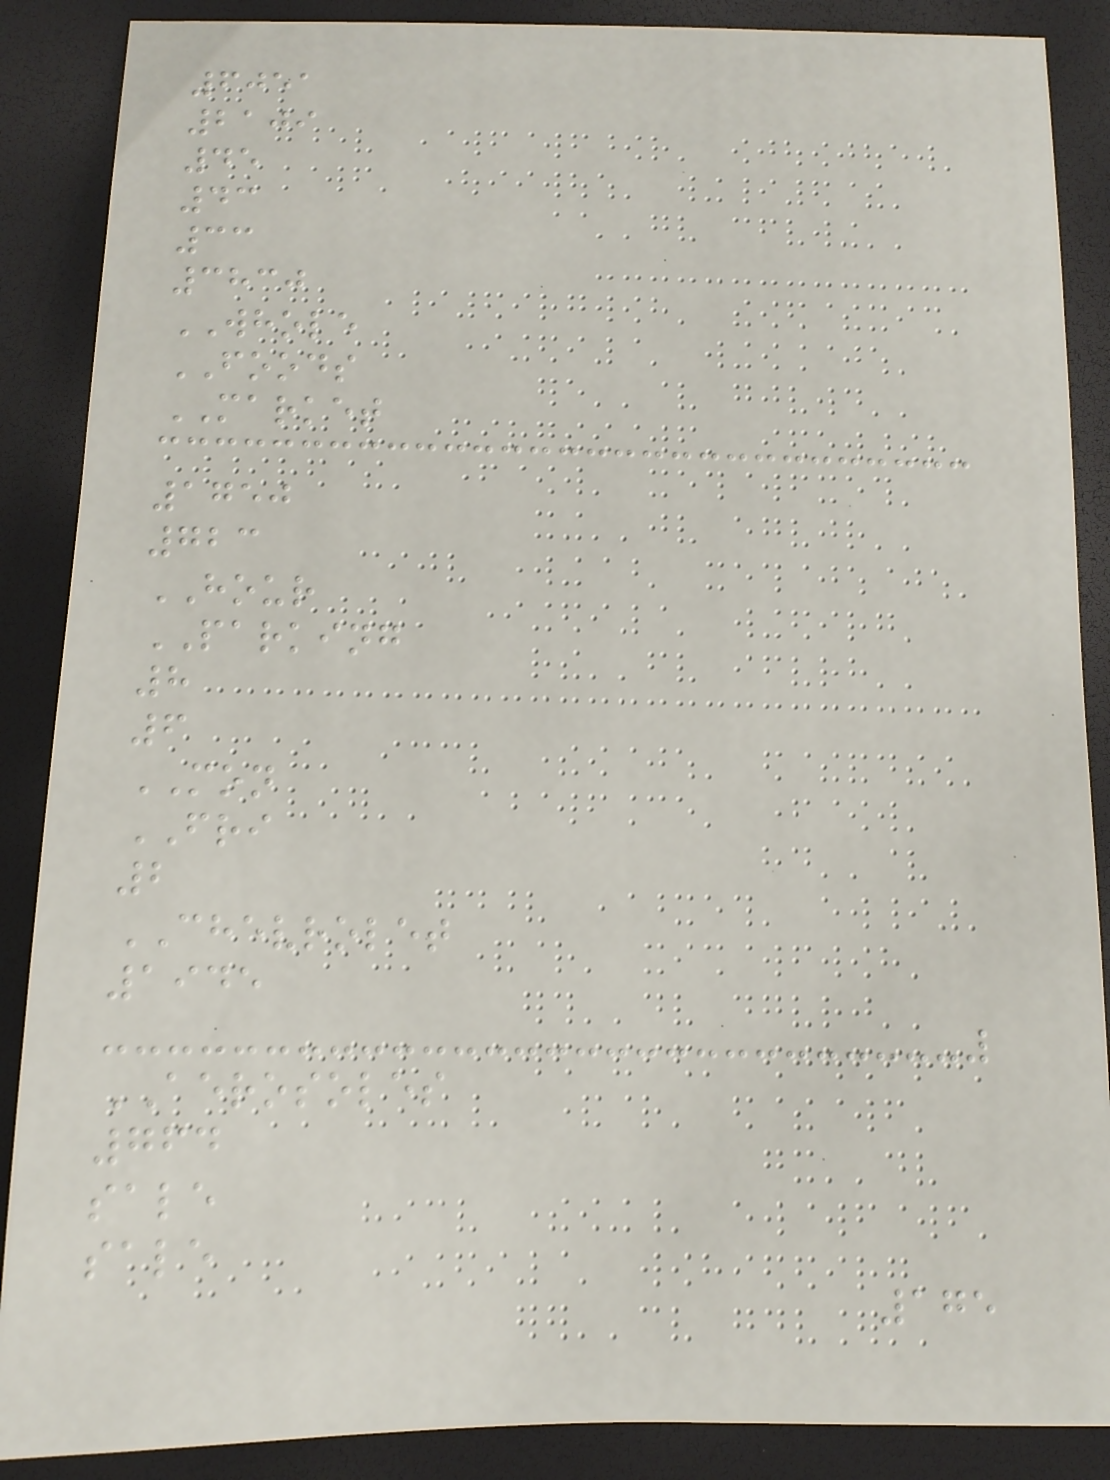6051
2109
45
43
33
3830
WHOLE
FOODS
MARKET
1750
723
HOUR
PARKING
8
6
MON
FRI
2
CHEVROLET
1945
AEROSOLES
764
sale
sale
175
